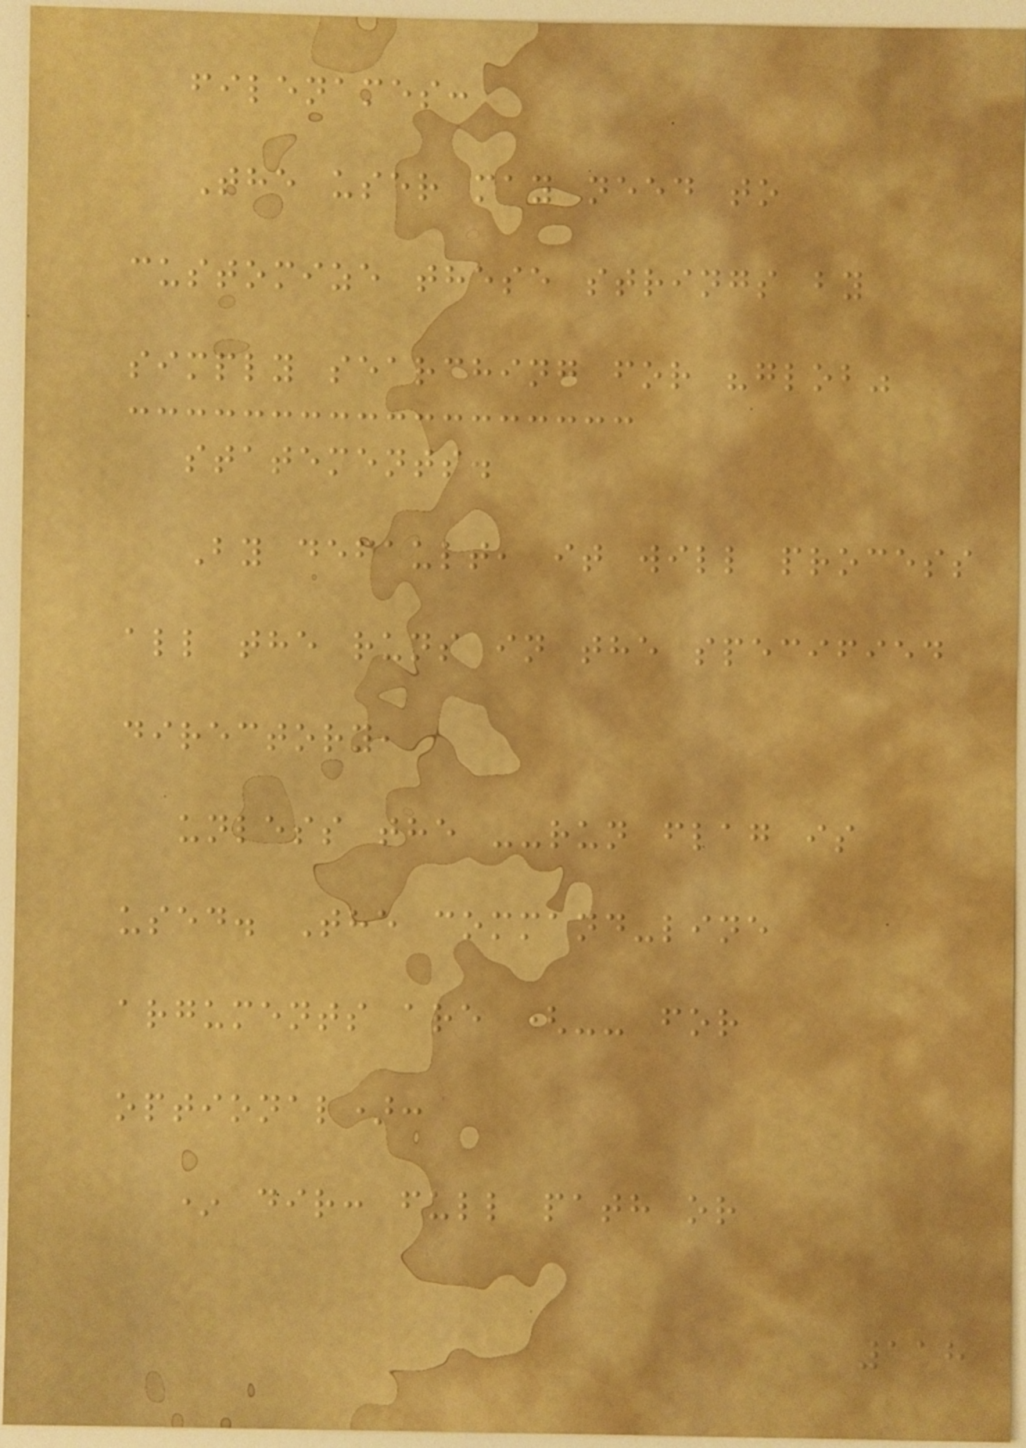filenames:
The user may need to
customize these strings by
simply searching for "glob"
statements.
By default, it will process
all the runs in the specified
directory,
unless the --run flag is
used. The command-line
arguments are (-- for
optional):
* dir: full path or
118
